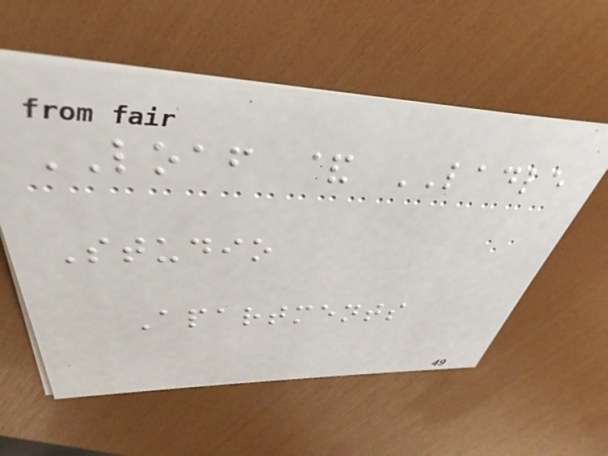LOAF & LADLE
Studio
Apartments
